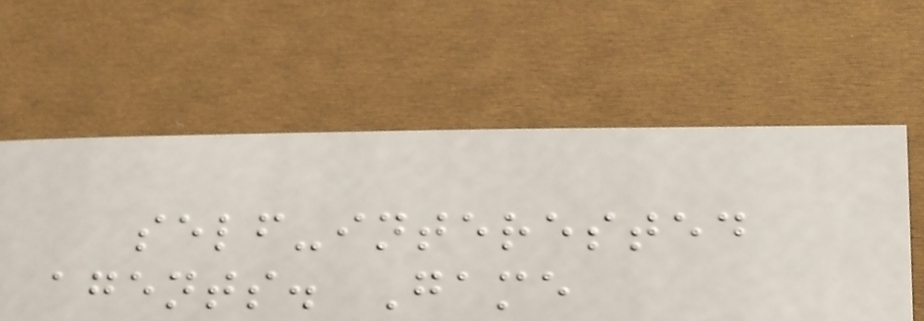self-interested
agents. Game
